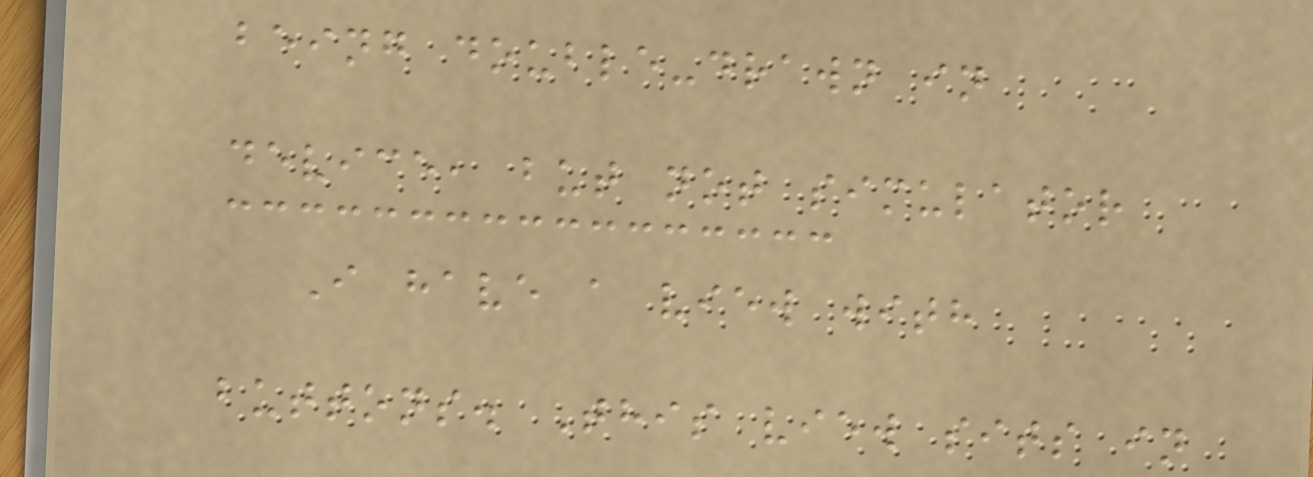being double-drawn in
device, but not simulator
I have a view with
buttons. This view sits in
